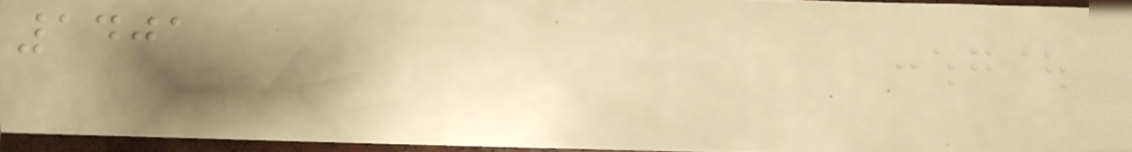1401
